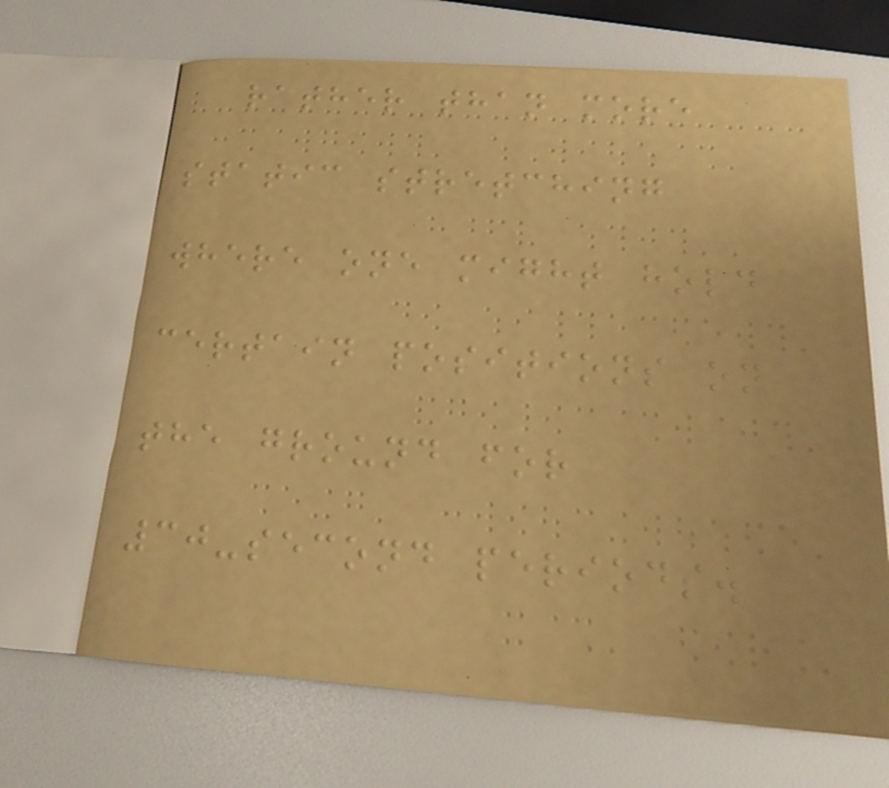rather than more
static stretching
where one might hold
certain positions on
the ground for
30-second periods.
